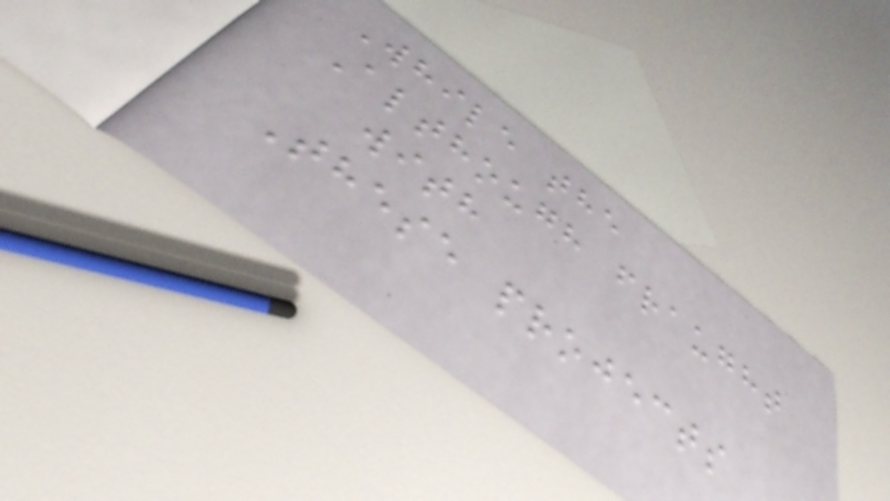While the
Although fraught
with
These projects
